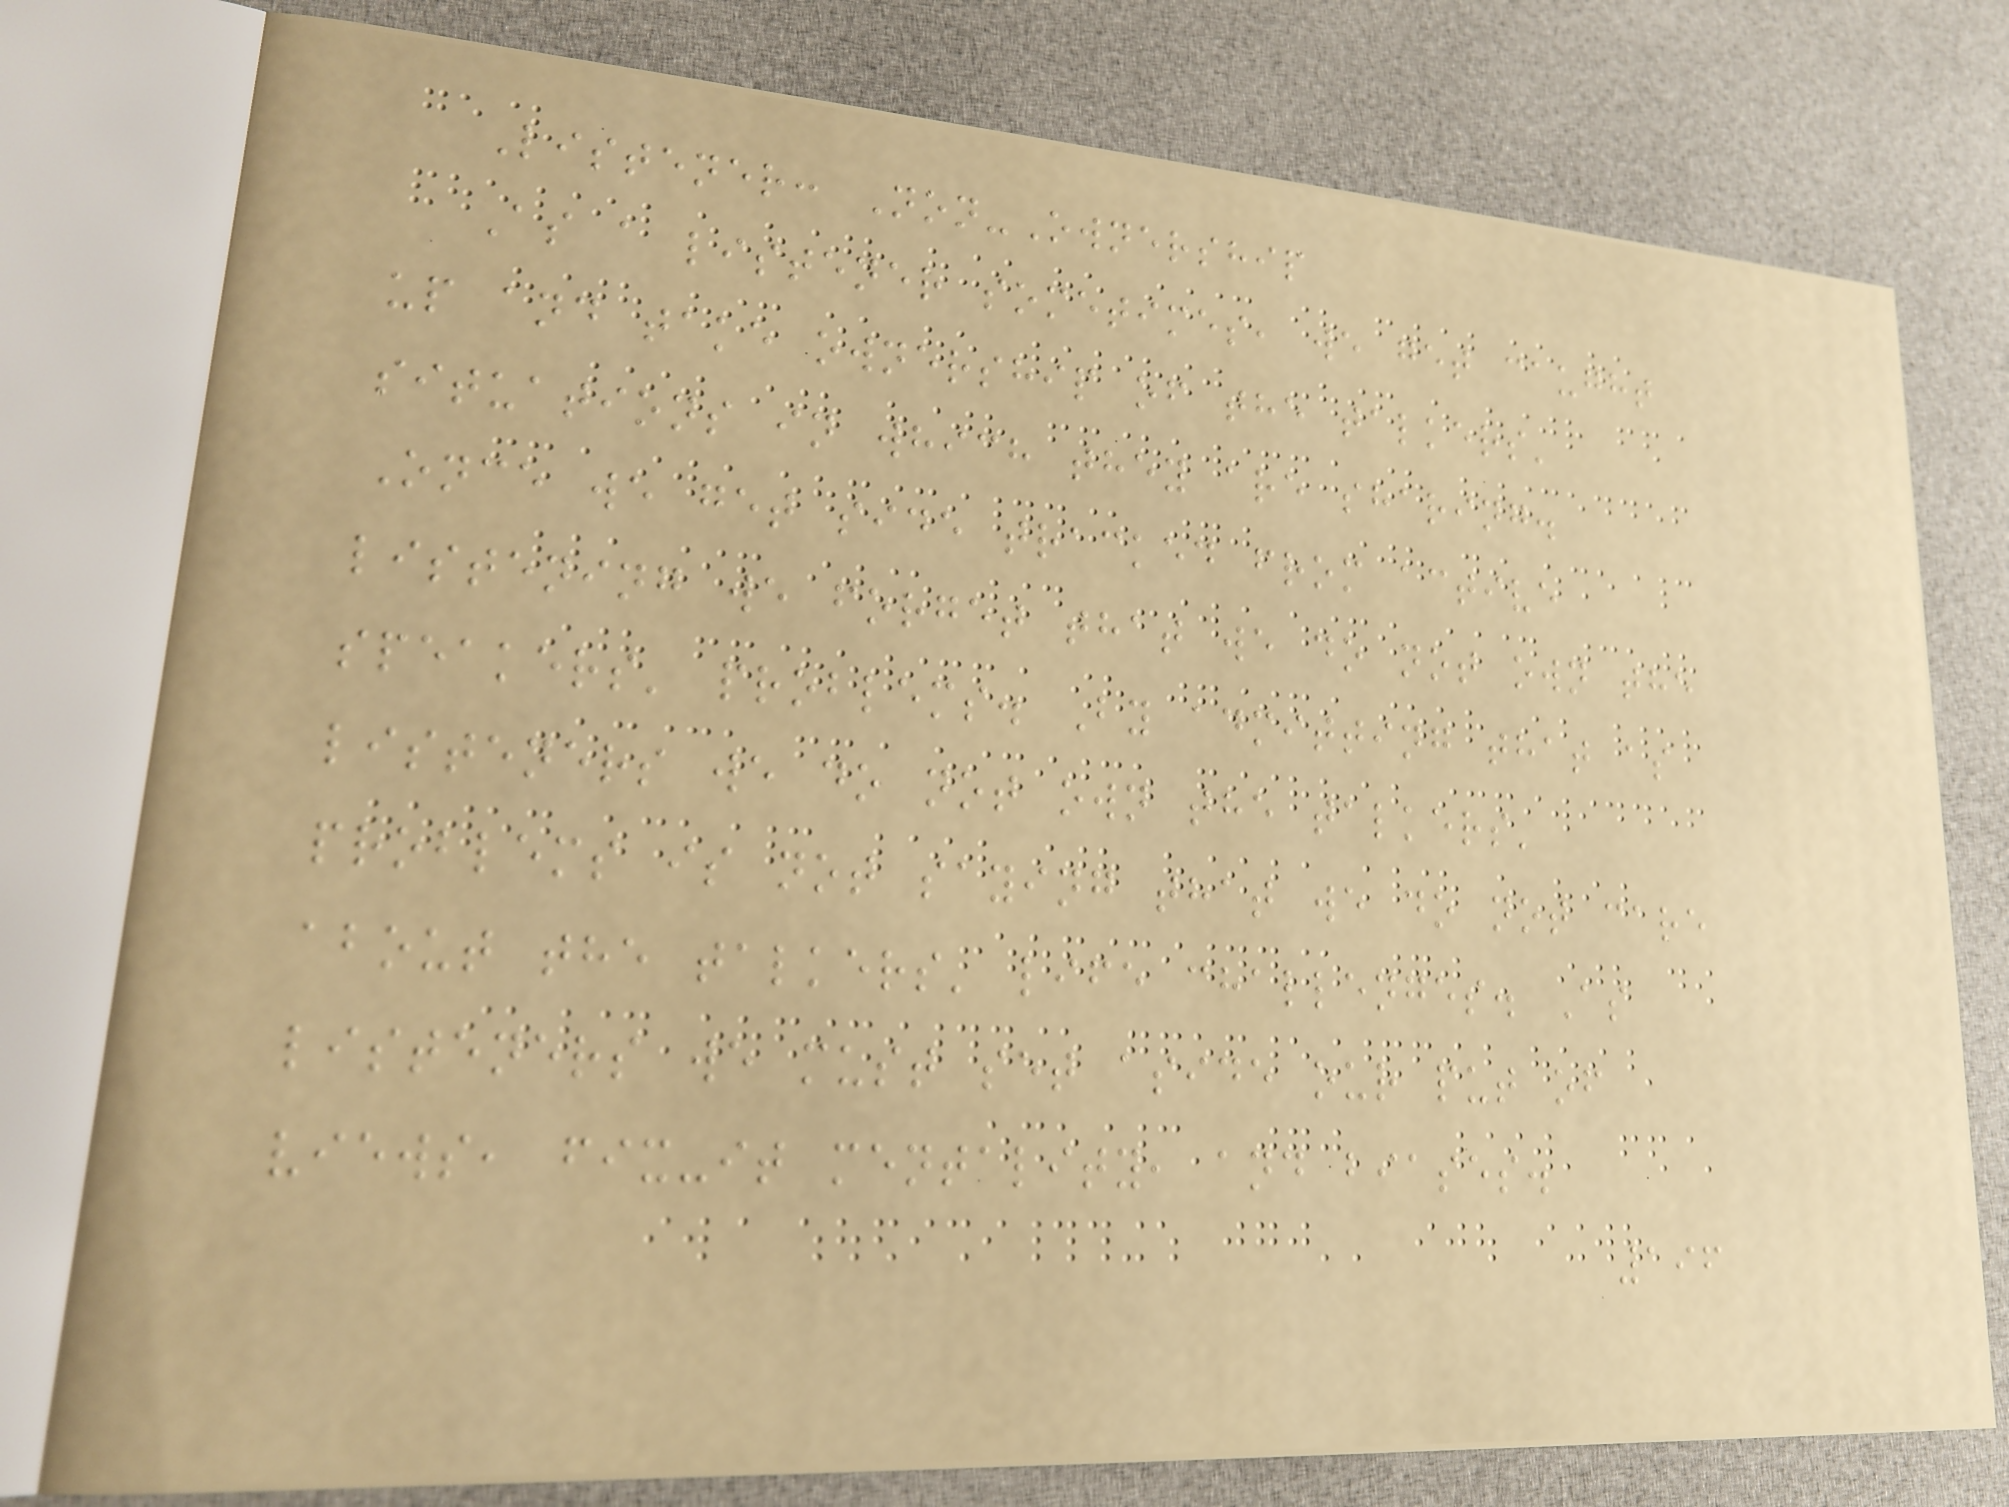Listener: Non-Ownership
As a listener sometimes, we get caught
up and take ownership of the talkers'
situations in which they are sharing.
Once we get side tracked from active
listening we forget that we do not own the
speakers' problems. By admitting that as
listeners we do not own the talkers'
problems is not saying that we do not care
about the talkers' life challenges. As
listeners we must set aside our put of
views, fix-it mentality, and biases.
196
